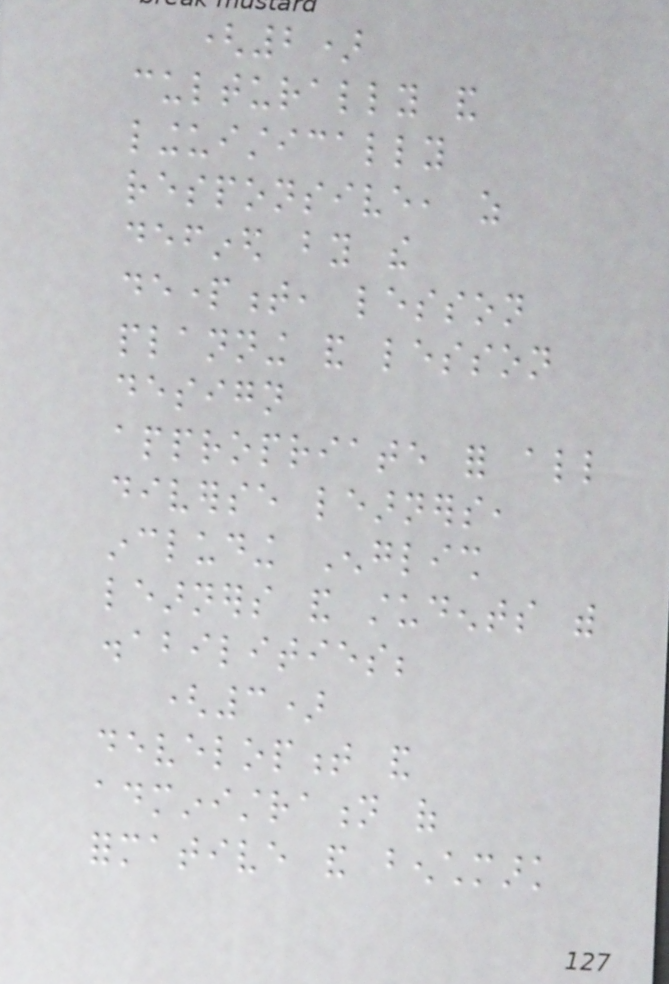(2)
culturally and
linguistically
responsive, as
defined by the
department, lesson
planning and lesson
design
appropriate for all
diverse learners,
including English
learners and students with
disabilities;
(3)
development and
administration of
formative and benchmark
